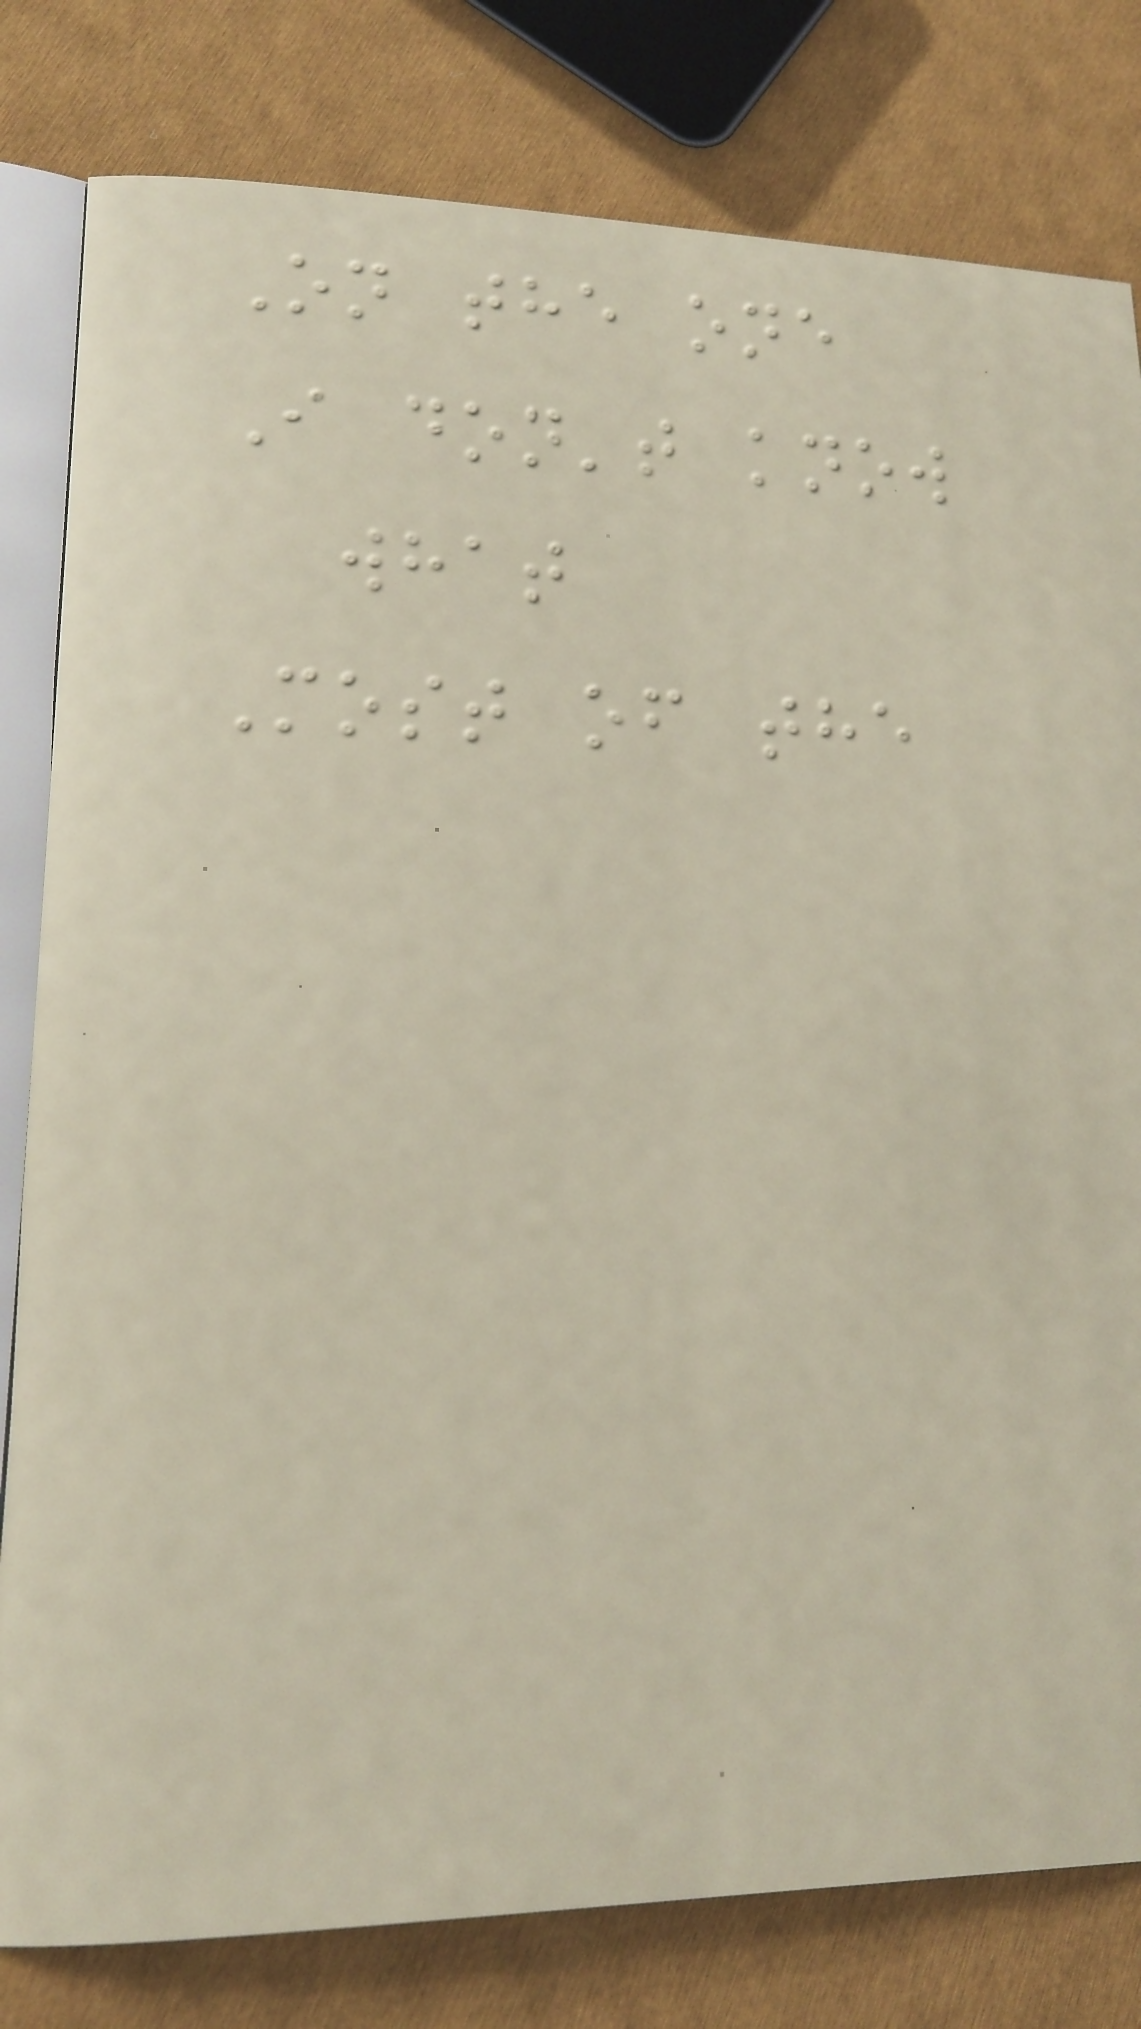On the one
I don't know
what
Most of the
